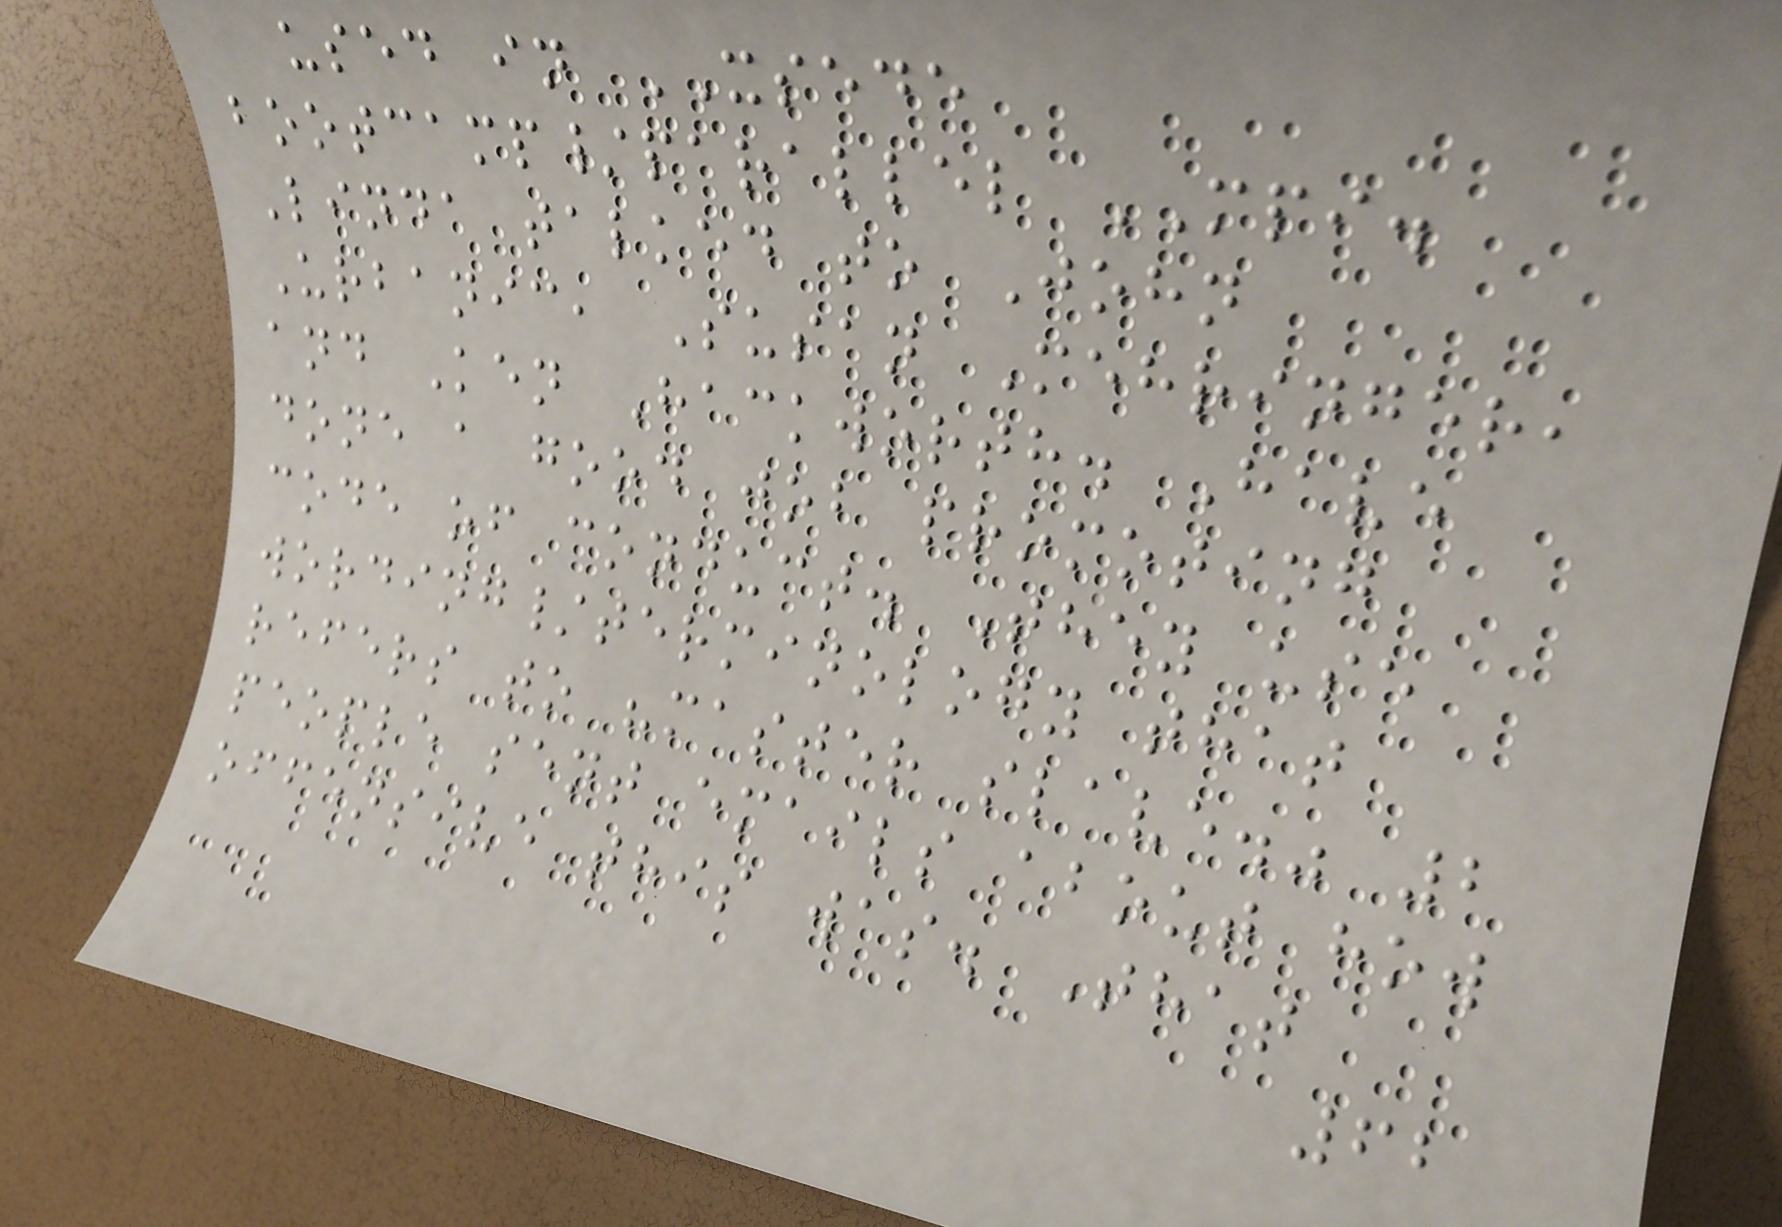used in XSEDE
bootcamp/parallel MPI.
Linda talked to John
Urbanic, Susan Mehringer,
and Ken Hackworth. Have
done a good job promoting
code of conduct. They use
wording/terminology that
refers to "master slave." 2
people sent emails about how
offensive this was. That
62
